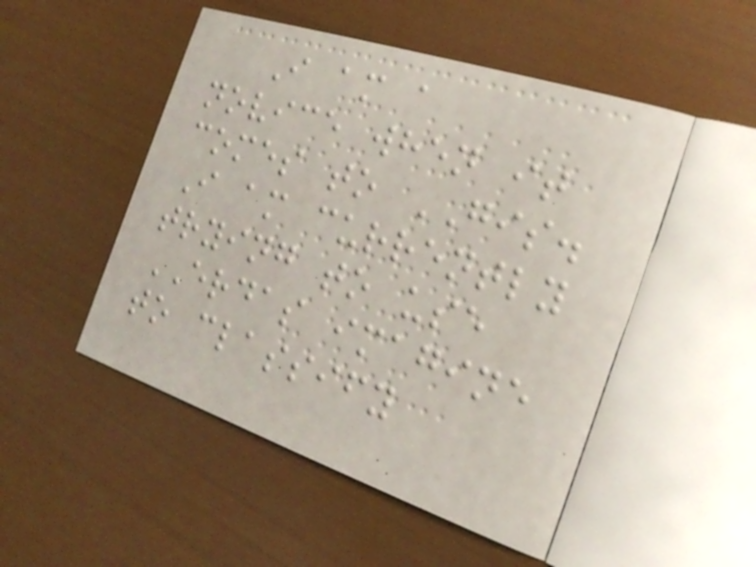I am a
novice when it
comes to GIS.
I am currently
trying to use
ERDAS imagine
to classify
